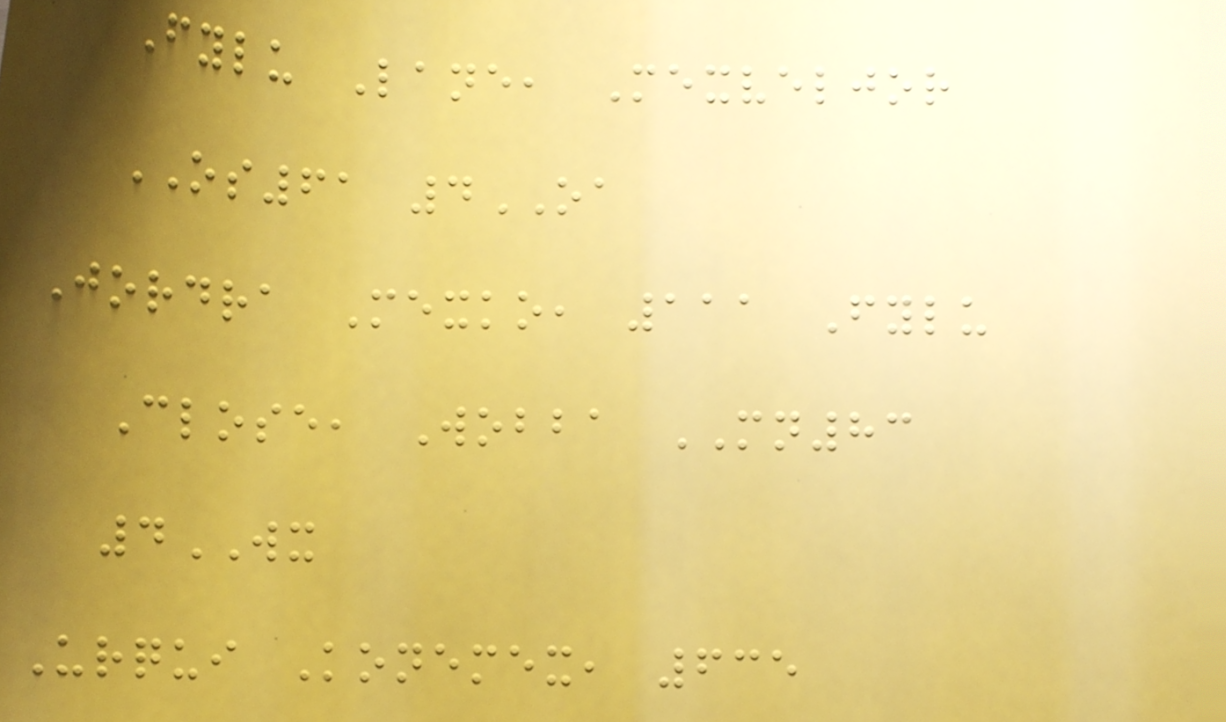Fylu Lane, Mexveljor
OS61 4OA
Jordra Mexko, 111 Fylu
Close, Wobba MN83
4WX
Urqui Konemex, 635
